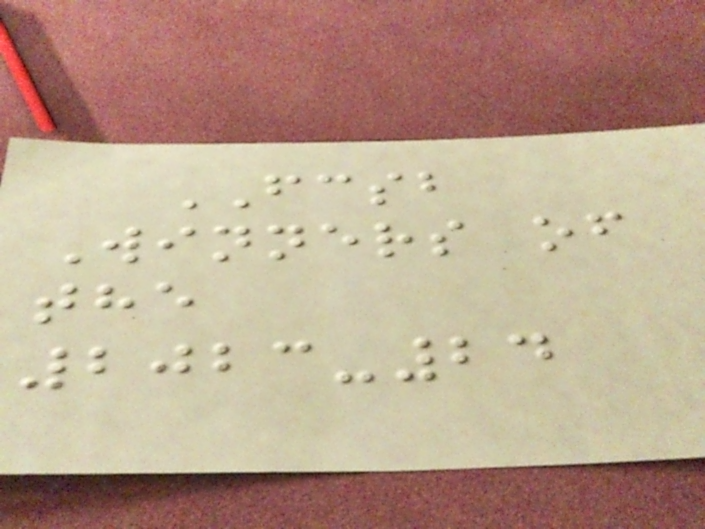FCSB
Winners of
the
2023-24
